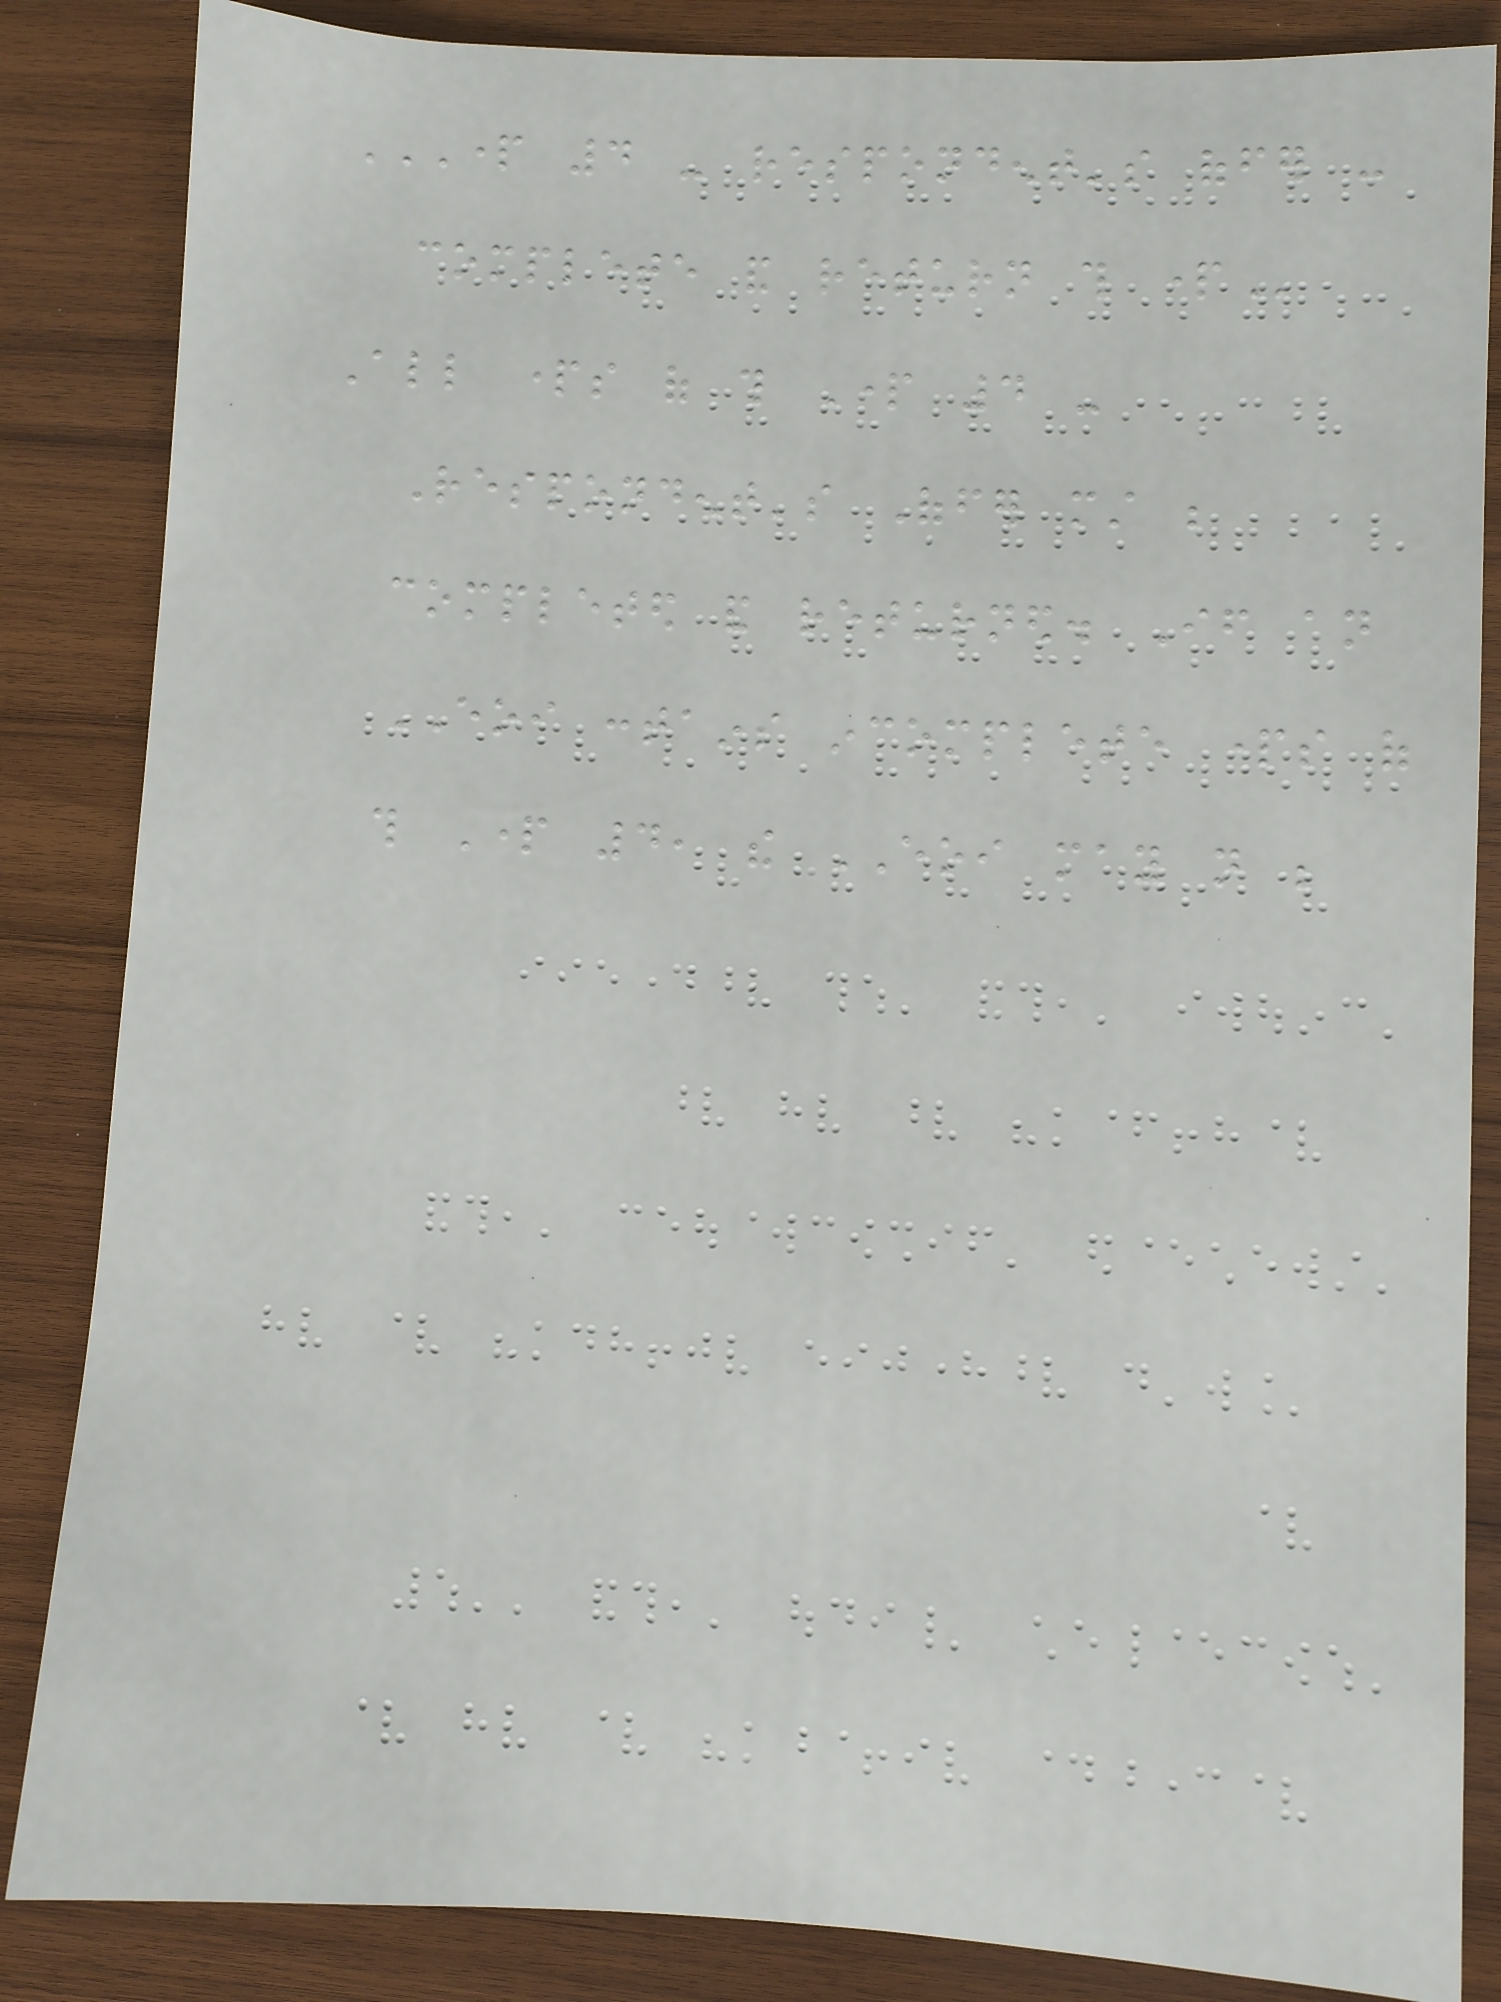PART 4 - RESPONDENT'S OFFER -
COMPLETE AND RETURN THIS PART
All parts of this Part 4 -
Respondent's Offer must be
completed and returned. If an
EOI contains incomplete parts of
this Part 4, the EOI may not be
